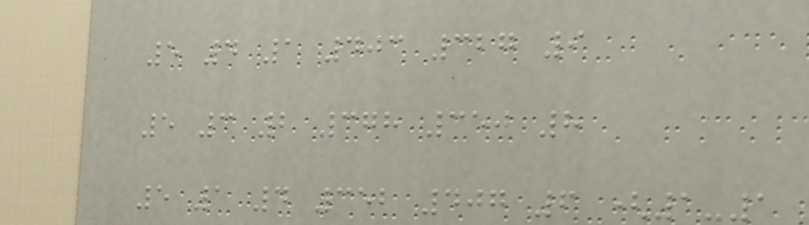5 4 1 403 327 9
5 3 2 378 350 8
5 1 4 352 407 6 (1-1
